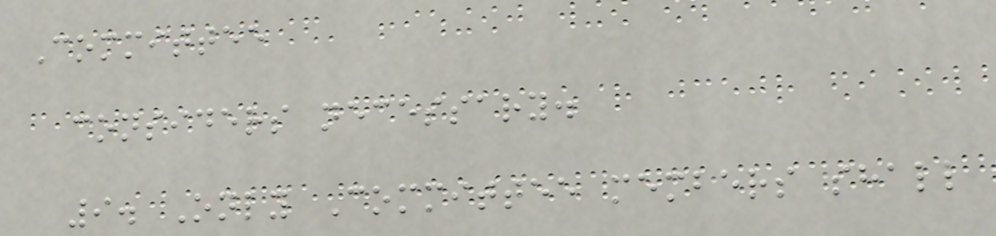Committee
considers necessary.
9. Only Committee members shall
